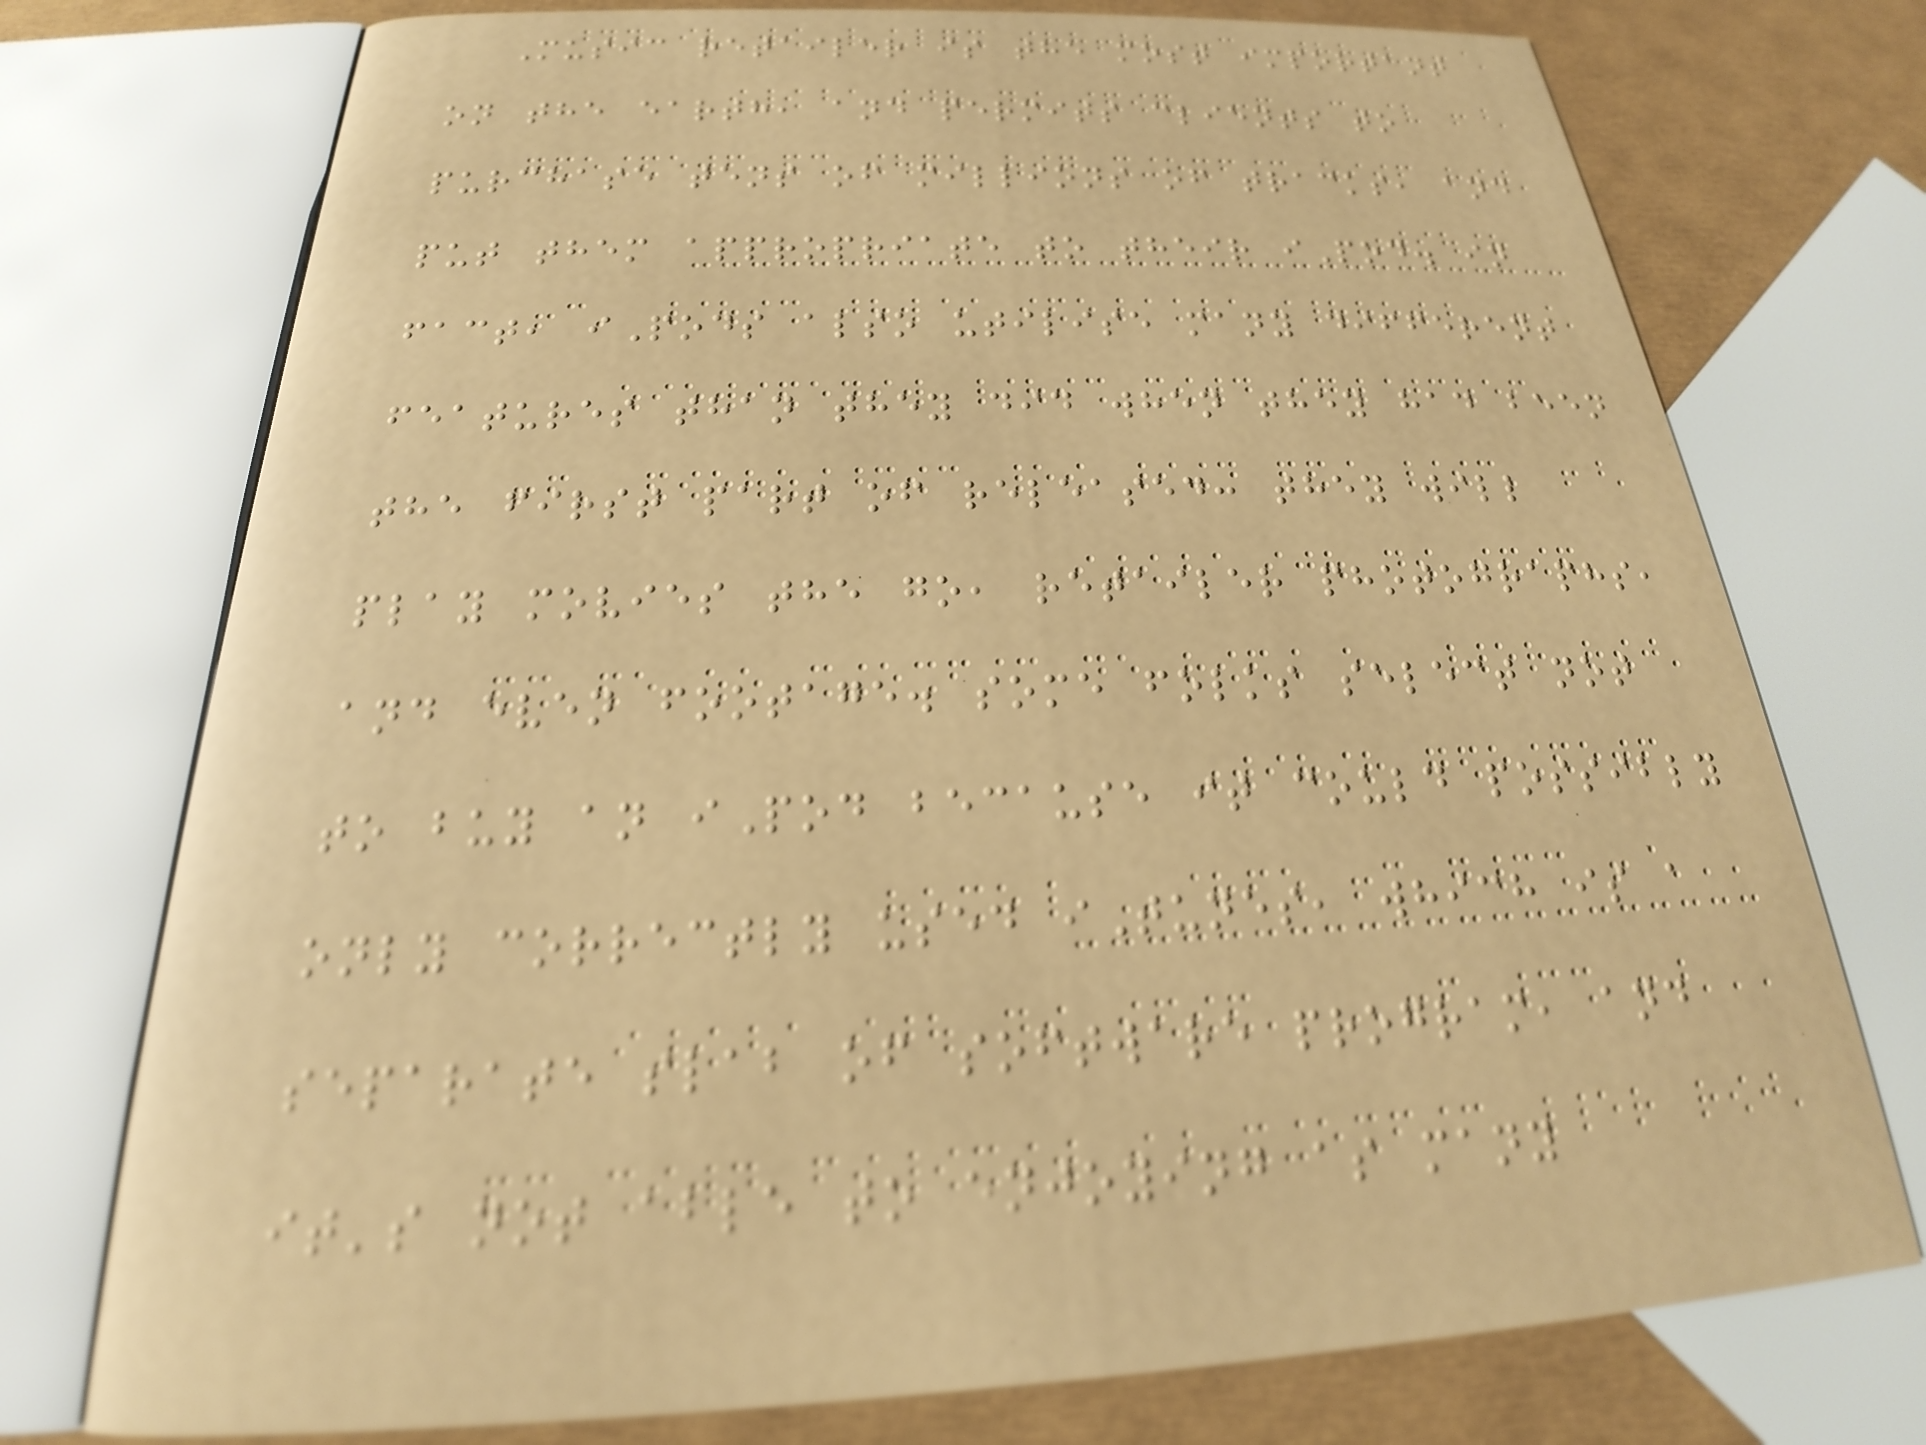Music retailer is the most important
on the earth, and permits clients to
purchase tens of millions of tracks, and
put them appropriate to their iPod. in
fact, iPods also utilise many different
features than they did when they had been
the first part of released: they will
play movies the go, retailer photographs,
and even footage. some folks select not
to buy an iPod because it could possibly
only correctly used iTunes, which is a
separate slab of software program, and
it's not able to enjoying as many
